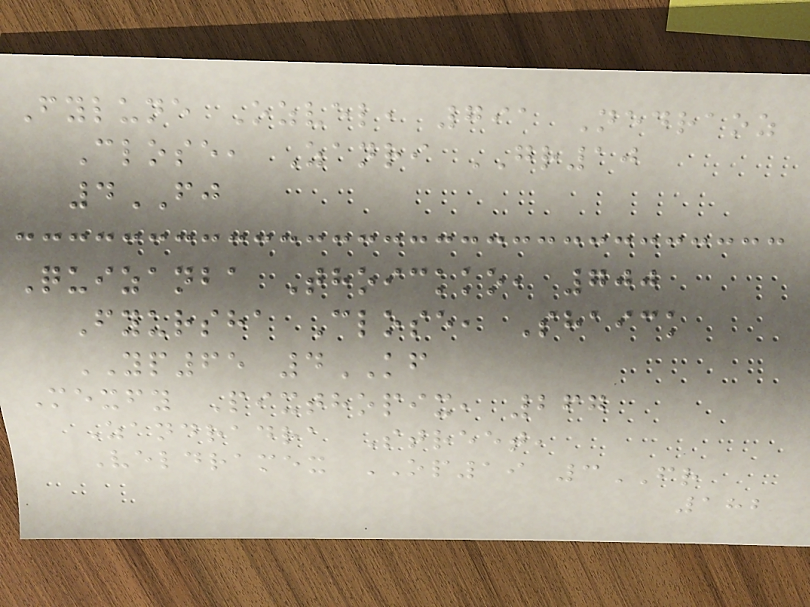Fylune Ozvel, 791 Nedraoz
Close, Zanri GR10
4FJ
Quizanba Thoickko, 700
Fyursha Close, Shaick
YP65 4KF
Mexfy Pixthopix, 267
Zandradra Street,
Veldramex OP19 3FR
182
